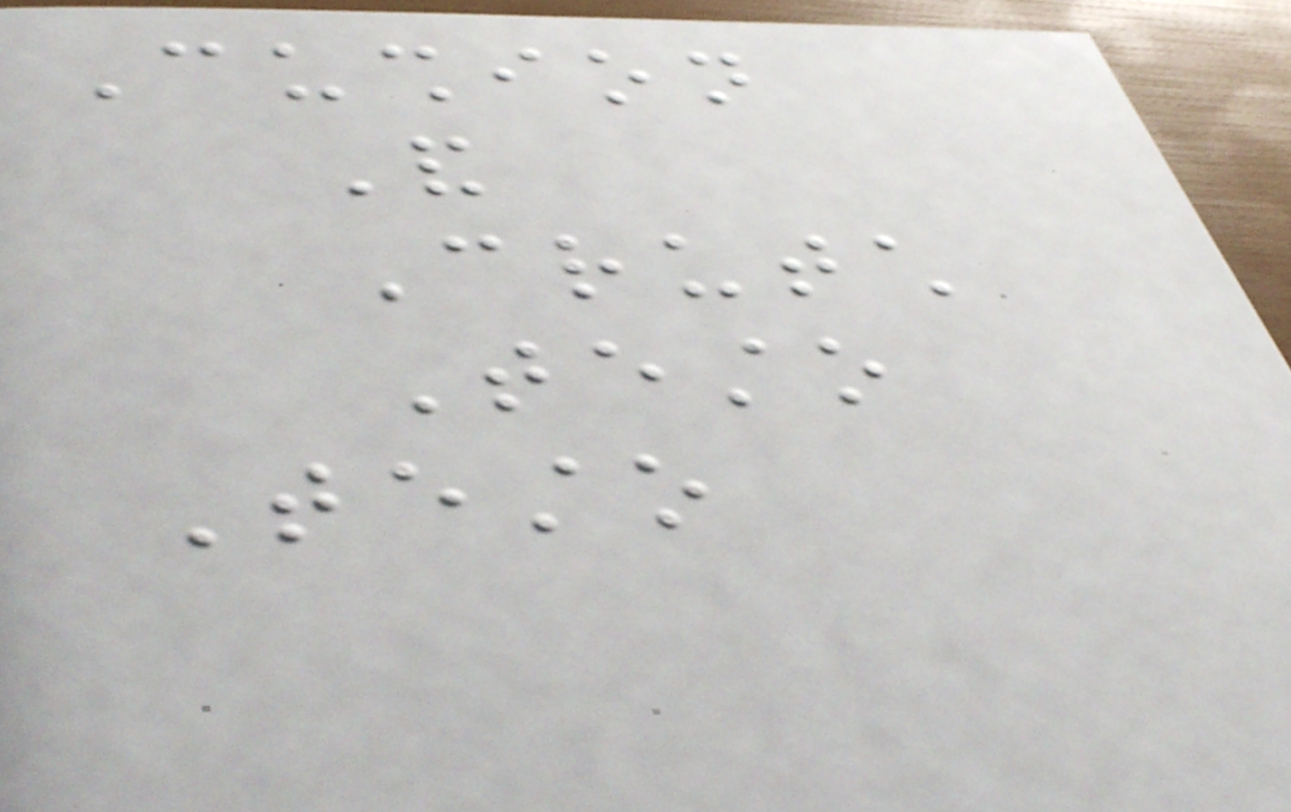Cushion
And
Crutch
Testo
Testo
